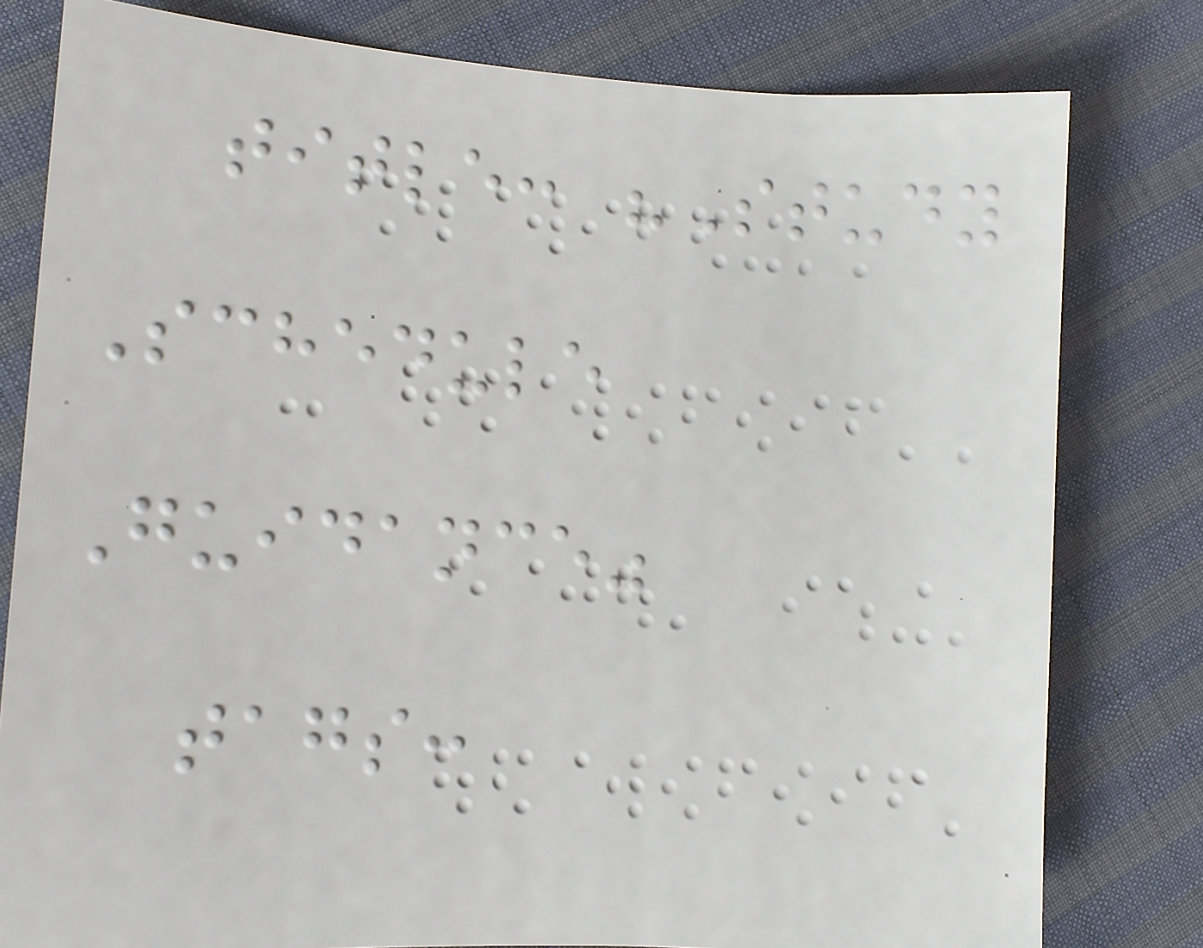title: "Study
Schedule
Guidance"
tags:
